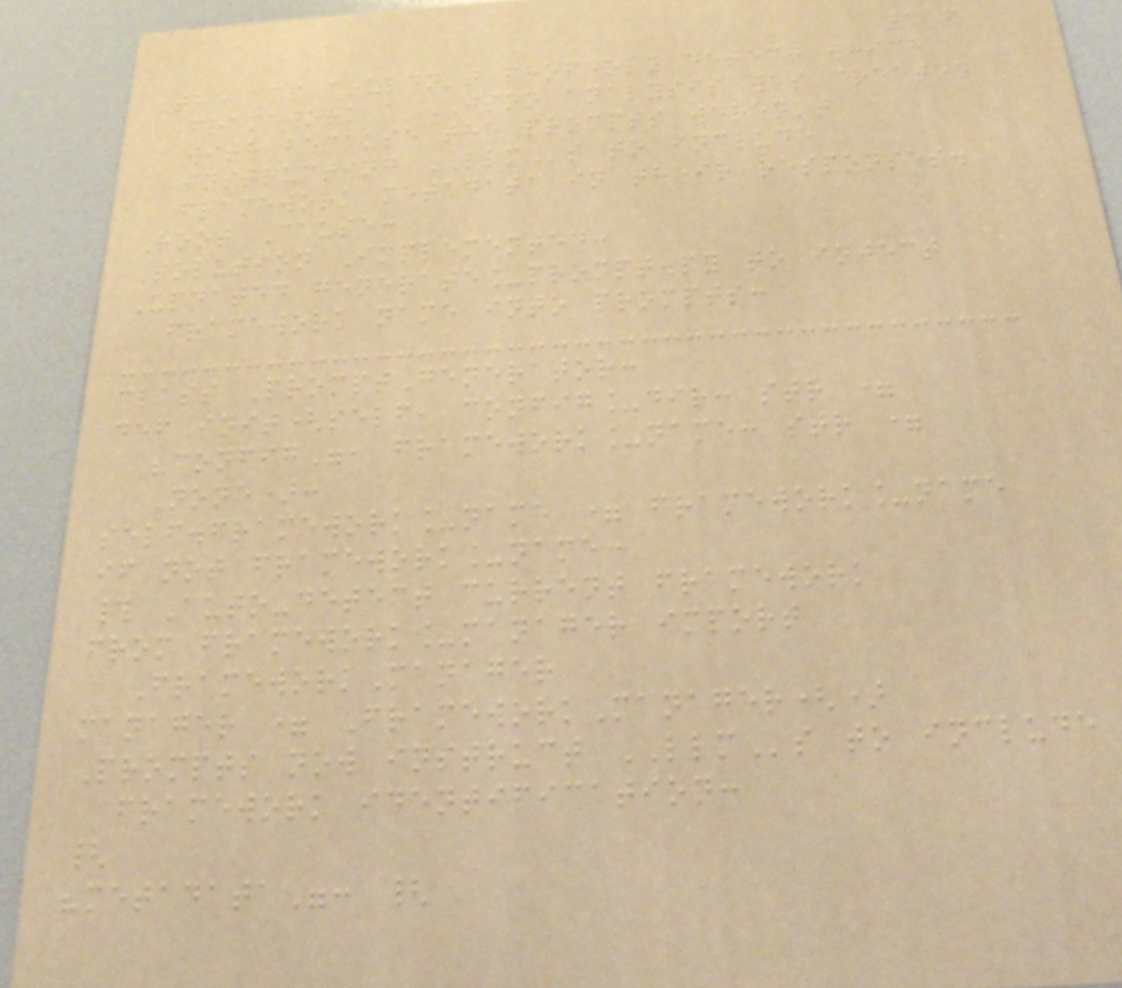116
The app couldn't properly detect which
framework a JSON analysis was created
with because the prompts weren't
instructing LLMs to include
framework metadata in their responses.
Root Cause:
Solution Implemented:
Updated generate_prompt.py to inject
framework name into prompts:
class PromptGenerator:
def init(self, config_dir: str =
"config", framework_name: str =
None):
self.framework_name = framework_name
if not framework_name:
# Auto-detect current framework
from framework_manager import
FrameworkManager
manager = FrameworkManager()
Prompts now instruct LLMs to include
framework identification:
{
"metadata": {
